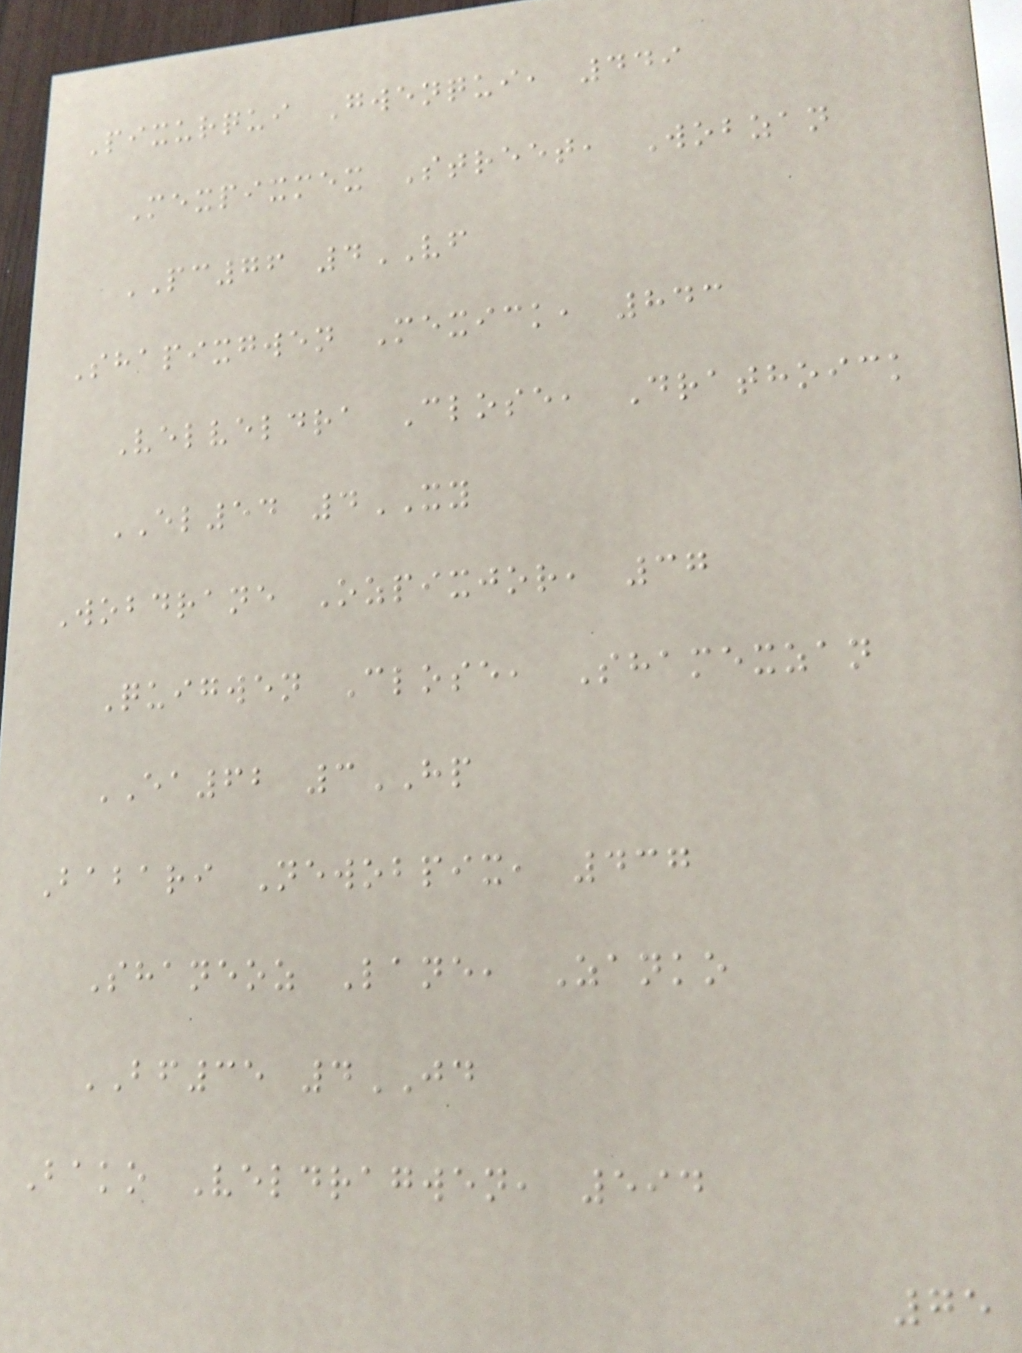Pixurqui Gwenqui, 449
Mexpixmex Street, Wobzan
PC76 4VF
Shapixgwen Mexick, 843
Velveldra Close, Drathoick
EL54 4XY
Wobdrane Ozpixjor, 37
Quigwen Close, Shamexzan
EA62 3HP
Babari Newobpix, 437
Shaneoz Lane, Zanko
BF35 4JD
Bako Veldragwen, 594
75
